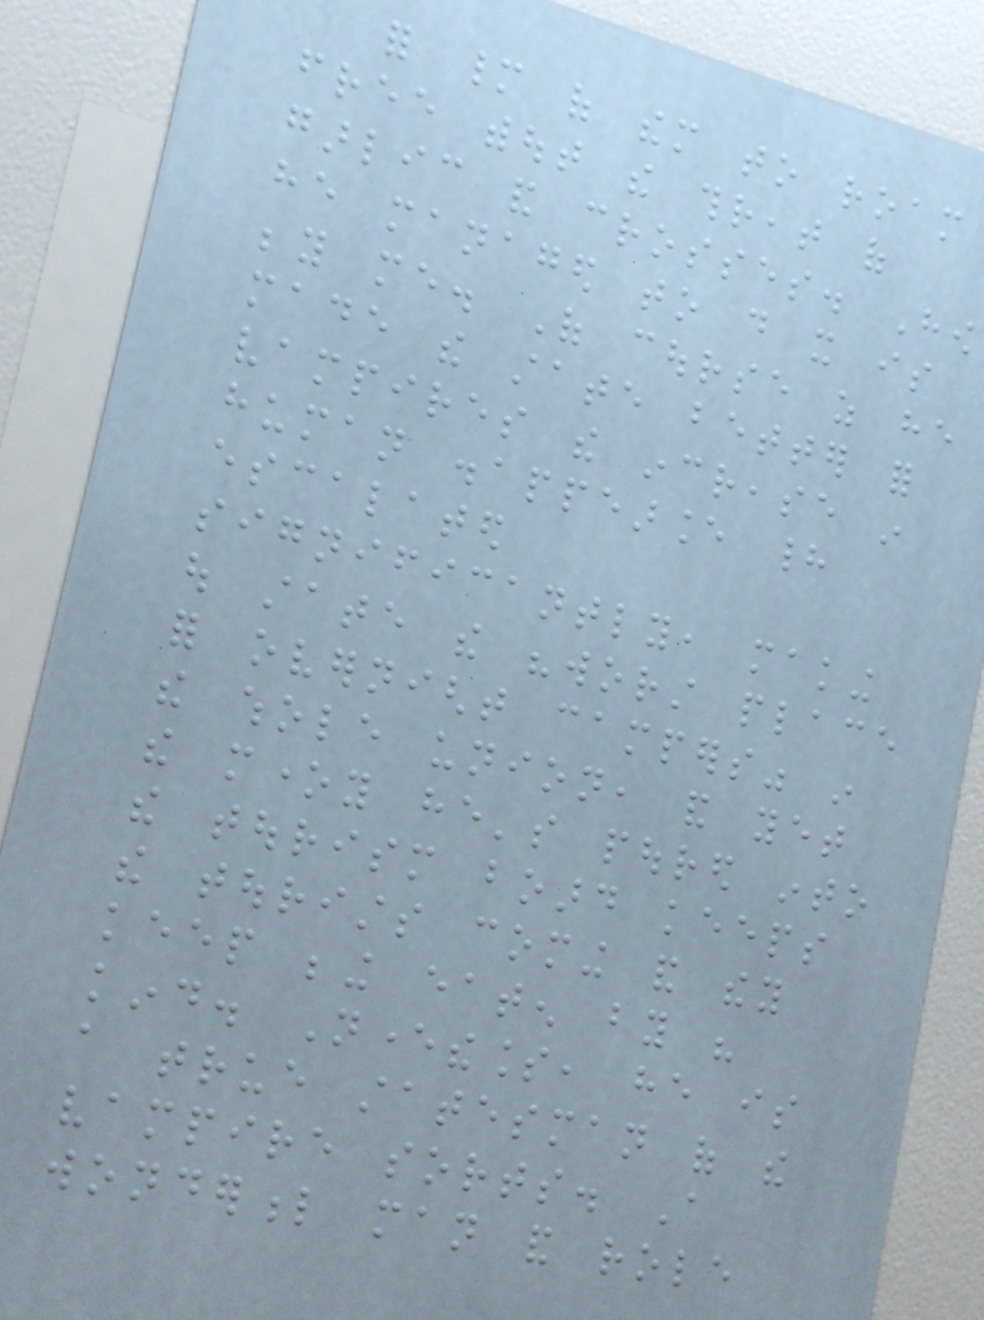for many of them to roam
free without the threat of
garlic and crosses. How
he managed to do it is
beyond me. Of course as he
made the state better for
vampires the increase in
human disappearance had
escalated
significantly, making
out state the "worst place
for overnight campers" in
the whole union, and yet
the money he's poured into
the tourism board keeps
the tourists coming and they
keep being eaten by his
kind. Nevertheless, he is
a true statesman of the
vampire sorts. A
wonderful man and role
